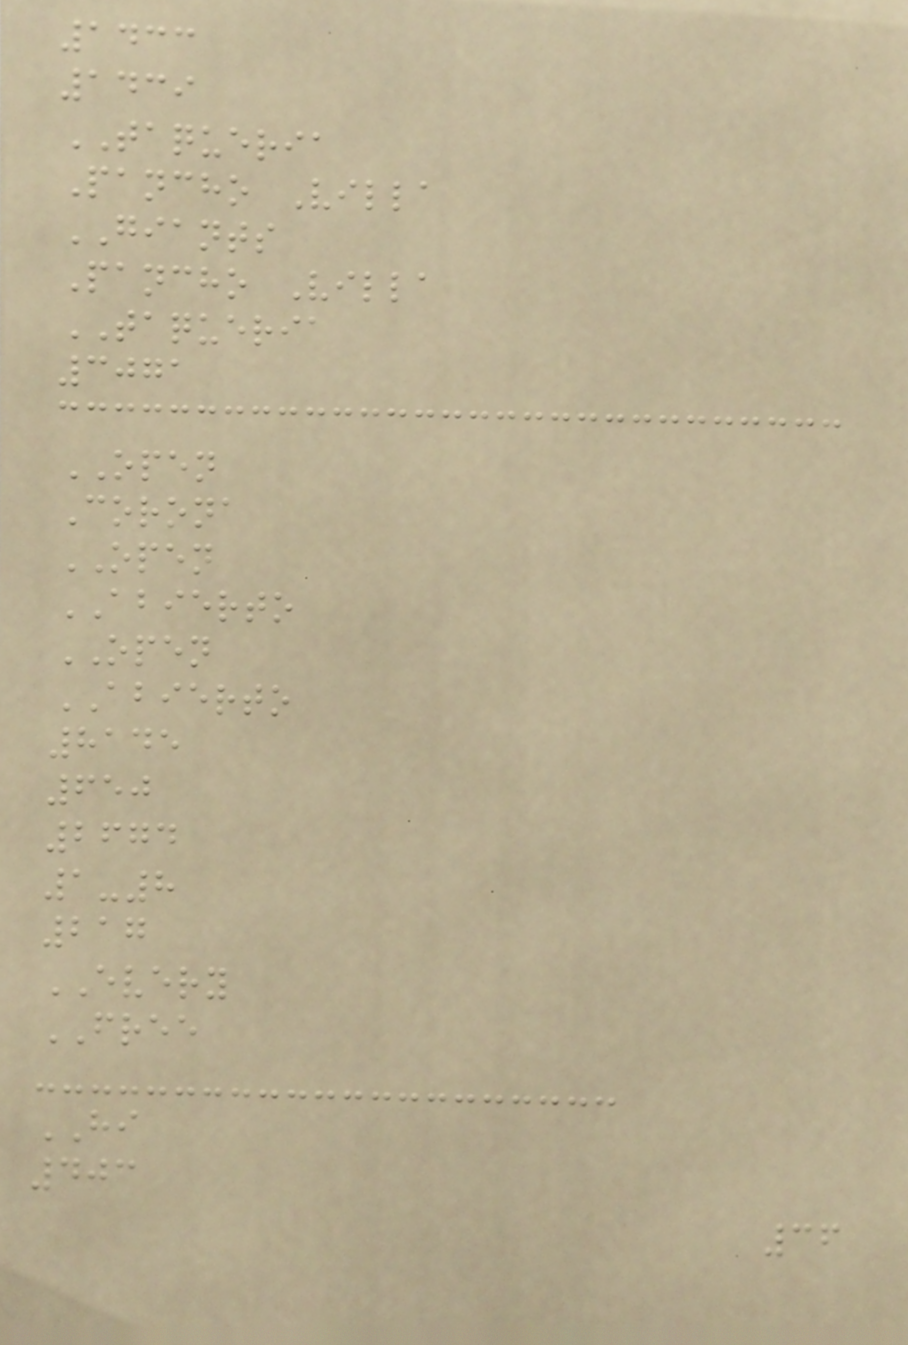1433
1439
TAQUERIA
Pancho Villa
GIANTS
Pancho Villa
TAQUERIA
3071
OPEN
Corona
OPEN
ABIERTO
OPEN
ABIERTO
8145
650
2674
1-8
217
EVERY
FREE
HI
403
36
